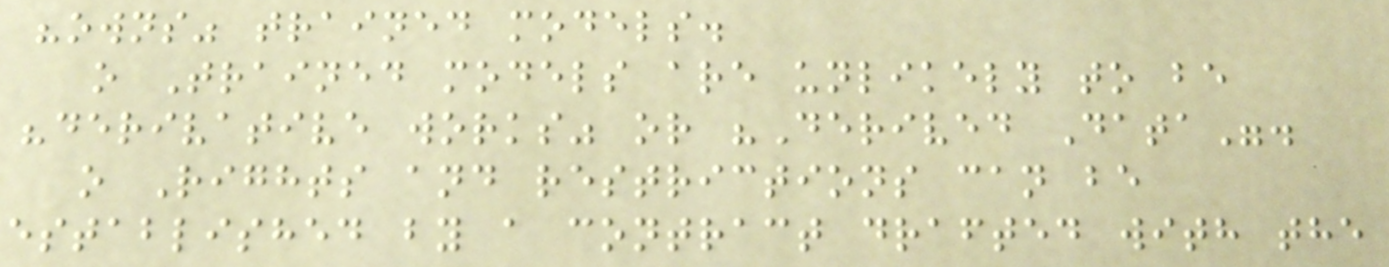"owns" trained models.
o Trained models are unlikely to be
"derivative works" or "Derived Data".
o Rights and restrictions can be
established by a contract drafted with the
